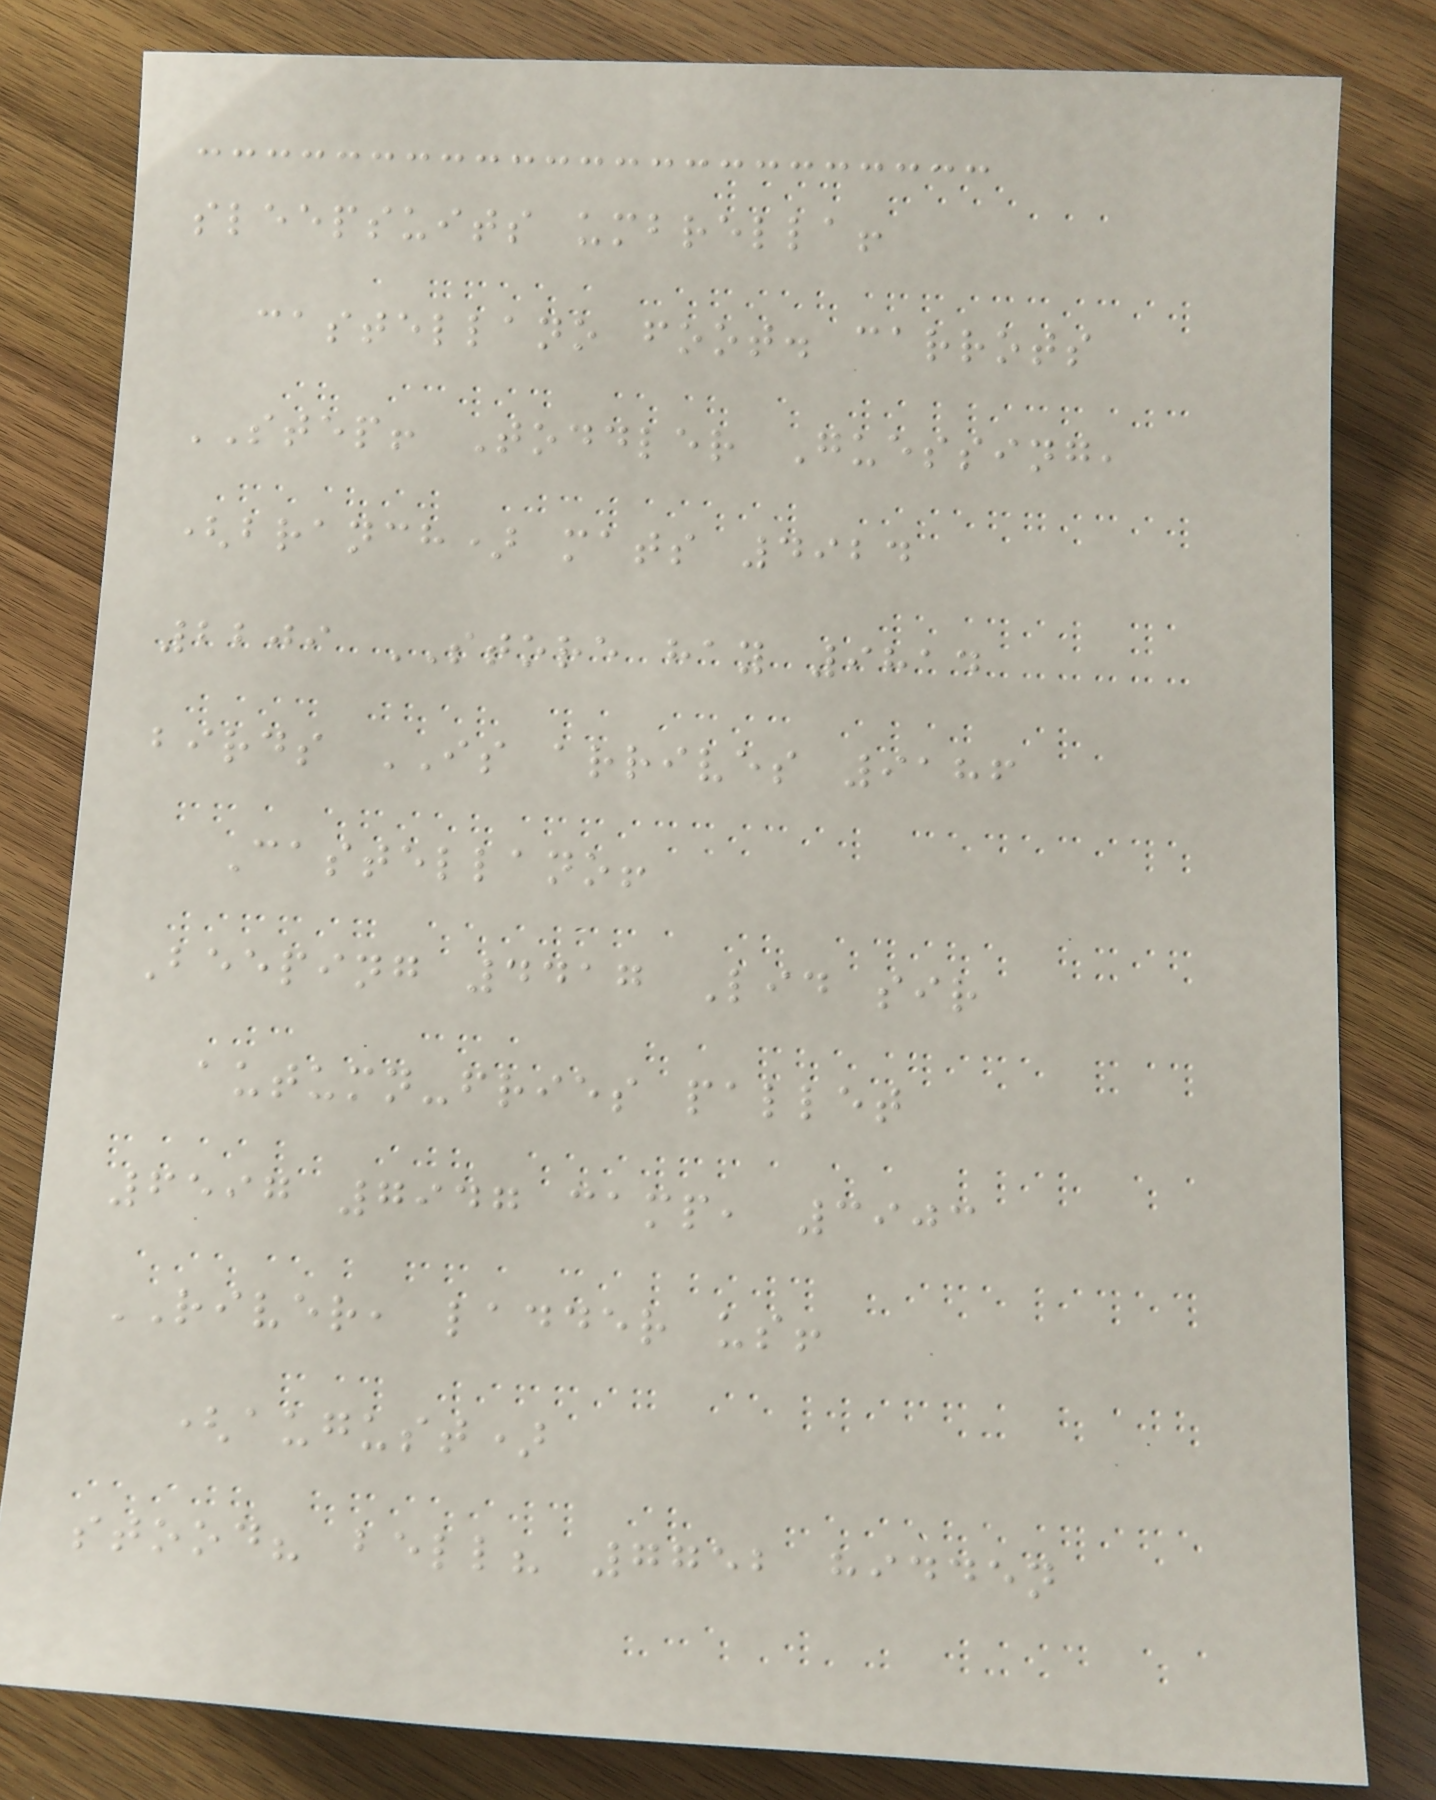sleepsuits umbrella!
castellano foot. carrots
STEP! Toddler Guessing,
(branch) mats 4924
2209 STORE hay 9814
birds IS arrives 9186
Castellano!
Beeping 4417 Lid sir
autumn-fries pallet
6597 7947 camp, 3903
RIVER, ladder us!
(august)
stood? bell? 7752 hidden
